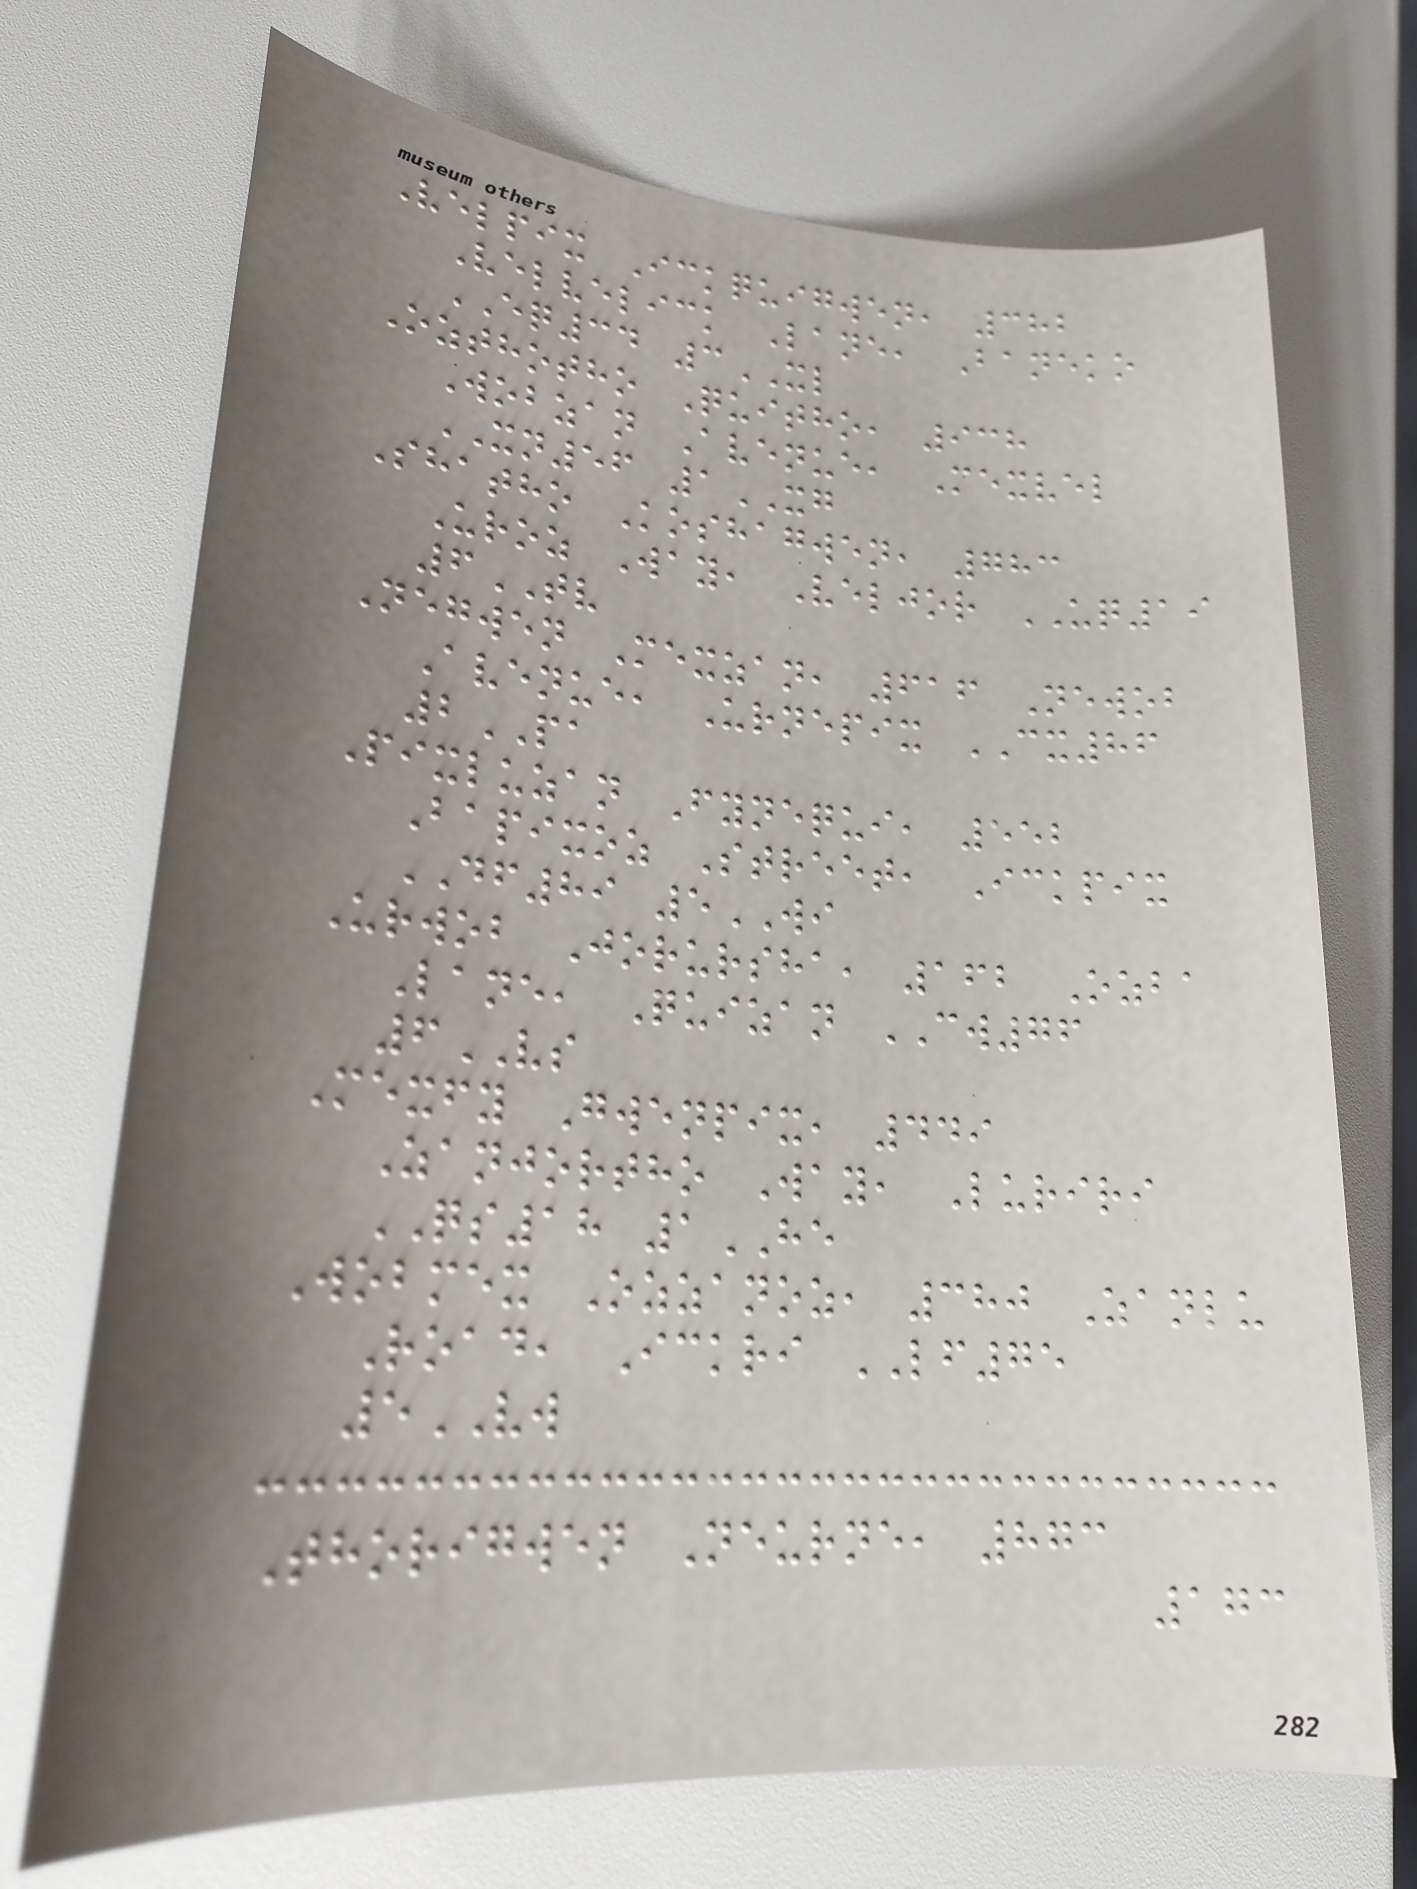Velpix Ickquigwen, 382
Velvelick Lane, Baneko
EQ34 3XL
Ozthotho Quitho, 938
Wobzan Avenue, Mexvel
XN56 1XG
Shatho Koshagwen, 783
Uroz Way, Veljor UQ19
6TV
Negwen Mexzan, 616 Newob
Avenue, Urnepix CX86
2PA
Pixluzan Fynequi, 552
Bapixoz Street, Ickpix
DF89 5WI
Urwob Jorursha, 162 Ozba
Lane, Quizan CW76
6VS
Mexfy Gwenpix, 449
Zanjortho Way, Luriri
QS18 1HE
Wobmex Ozzanoz, 380 Zanlu
Road, Ickri LF75
5VW
Thorigwen Neurne, 873
173
